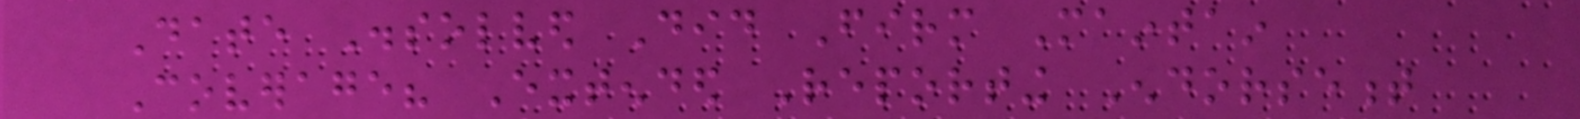Date Dissolved Did Firm Maintain
Coverage? Extended Reporting Endorsement
